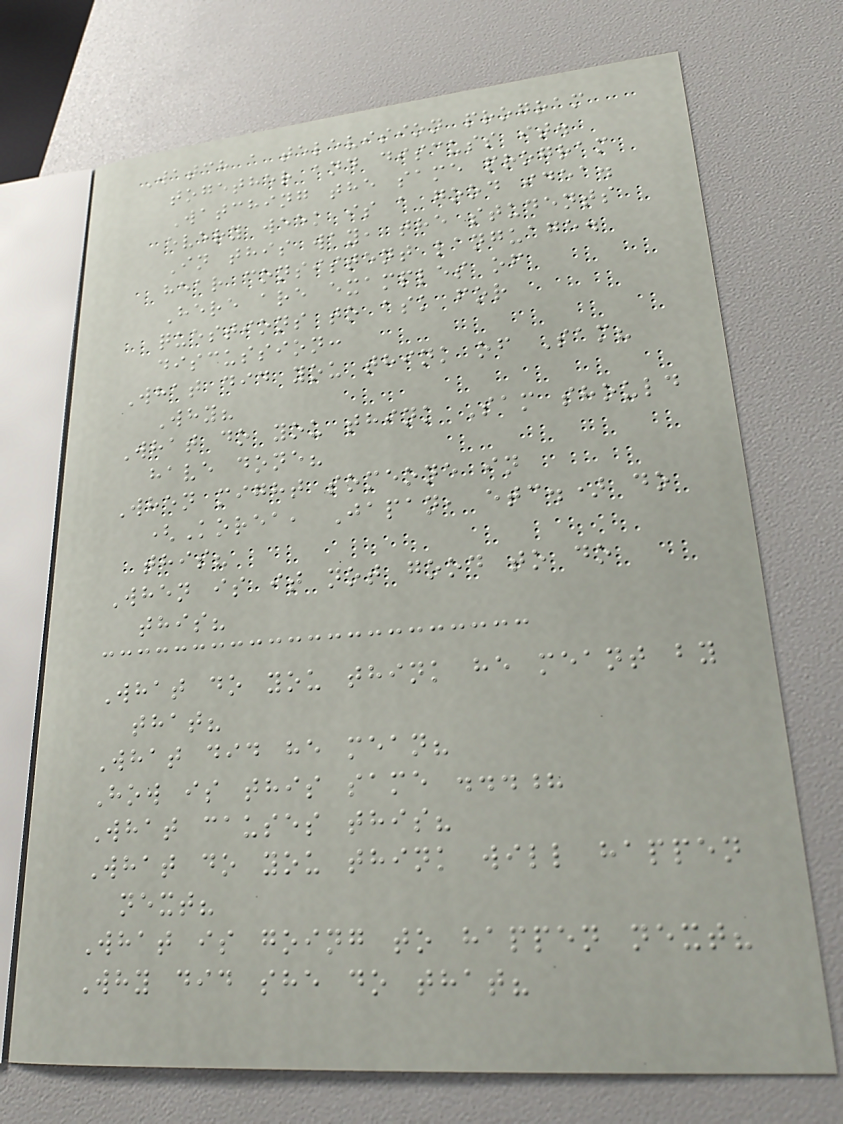Watch a television program
together and discuss it.
Watching the same program
every week is a good idea.
In this way, the students
hear consistent language.
Here are examples of
questions to ask for
discussion:
What did you think of Sam?
Why?
What do you think Sam should
have done?
When might someone in
(Korea, Japan, etc.) do
this?
When is it not good to do
this?
What do you think he meant by
that?
What did he mean?
How is this same ...?
What causes this?
What do you think will happen
next?
What is going to happen next?
Why did she do that?
